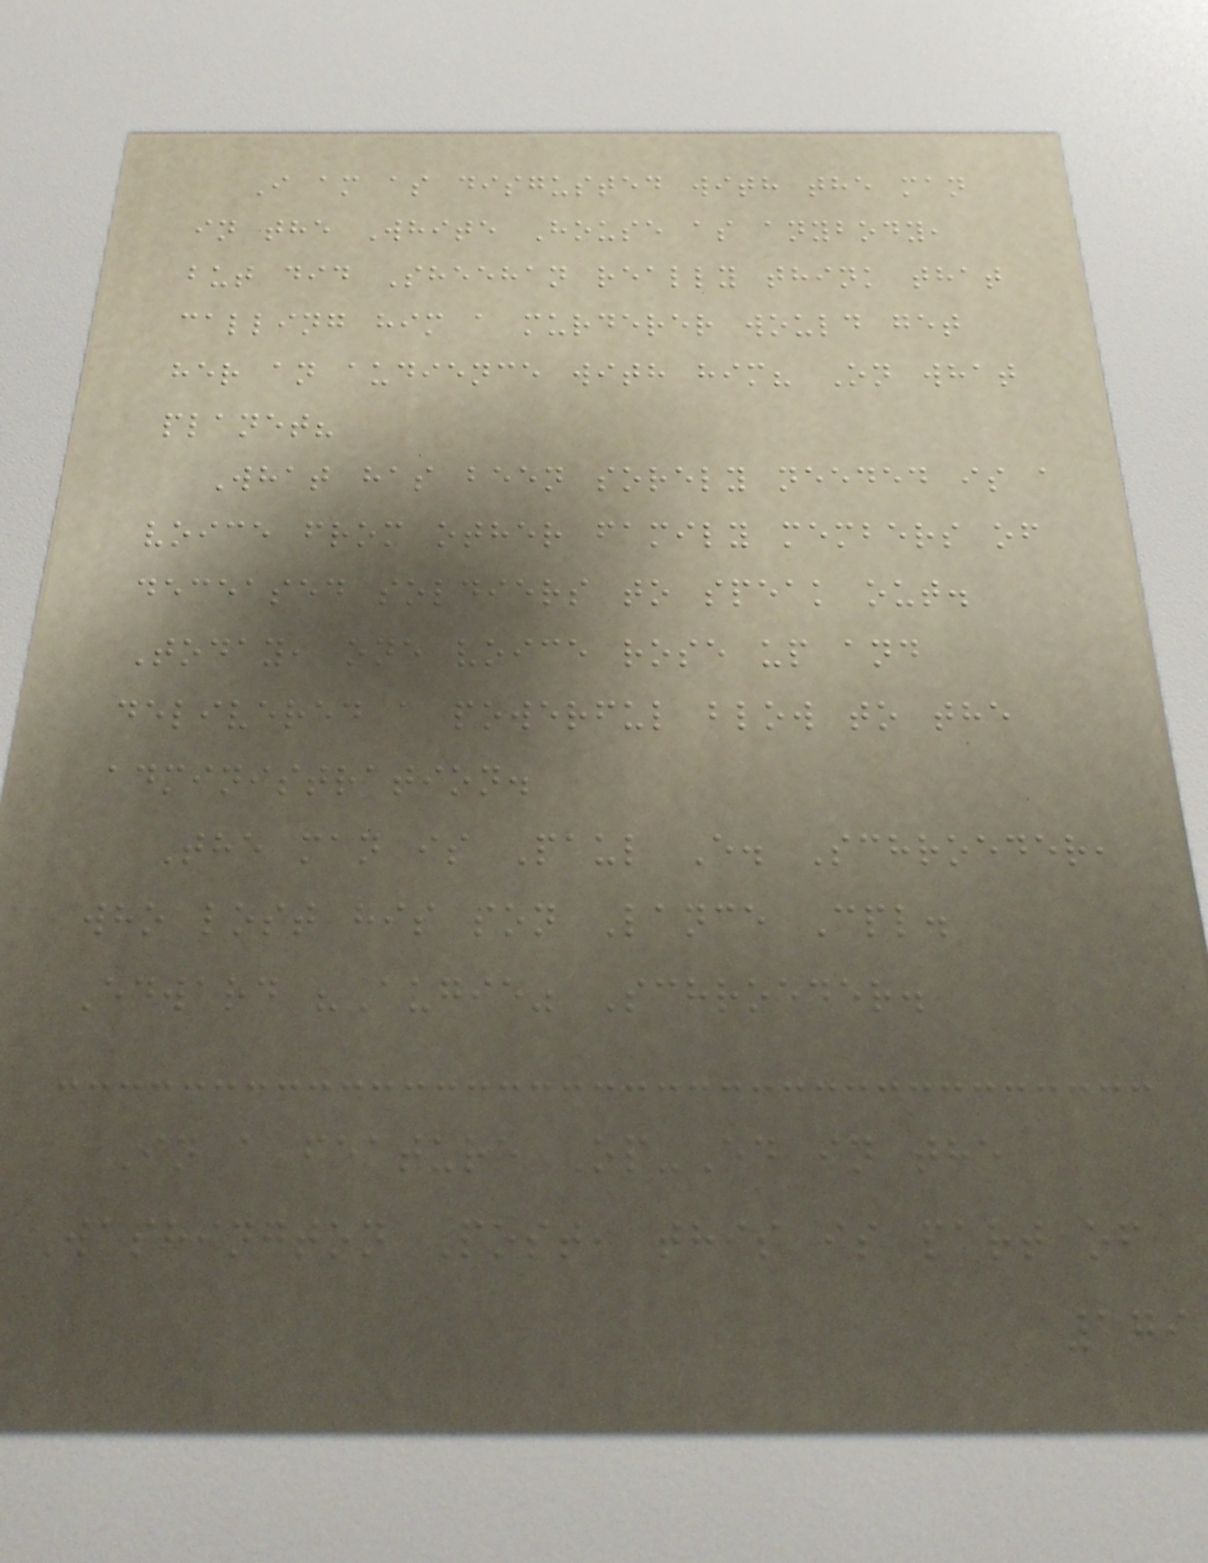I am as disgusted with the man
in the White House as anybody,
but did Sheehan really think that
calling him a murderer would get
her an audience with him? On what
planet?
What has been sorely needed is a
voice from other family members of
deceased soldiers to speak out.
Today, one voice rose up and
delivered a powerful blow to the
administration.
The man is Paul E. Schroeder,
who lost his son Lance Cpl.
Edward "Augie" Schroeder.
In a feature Op-Ed in the
Washington Post, this is part of
179
